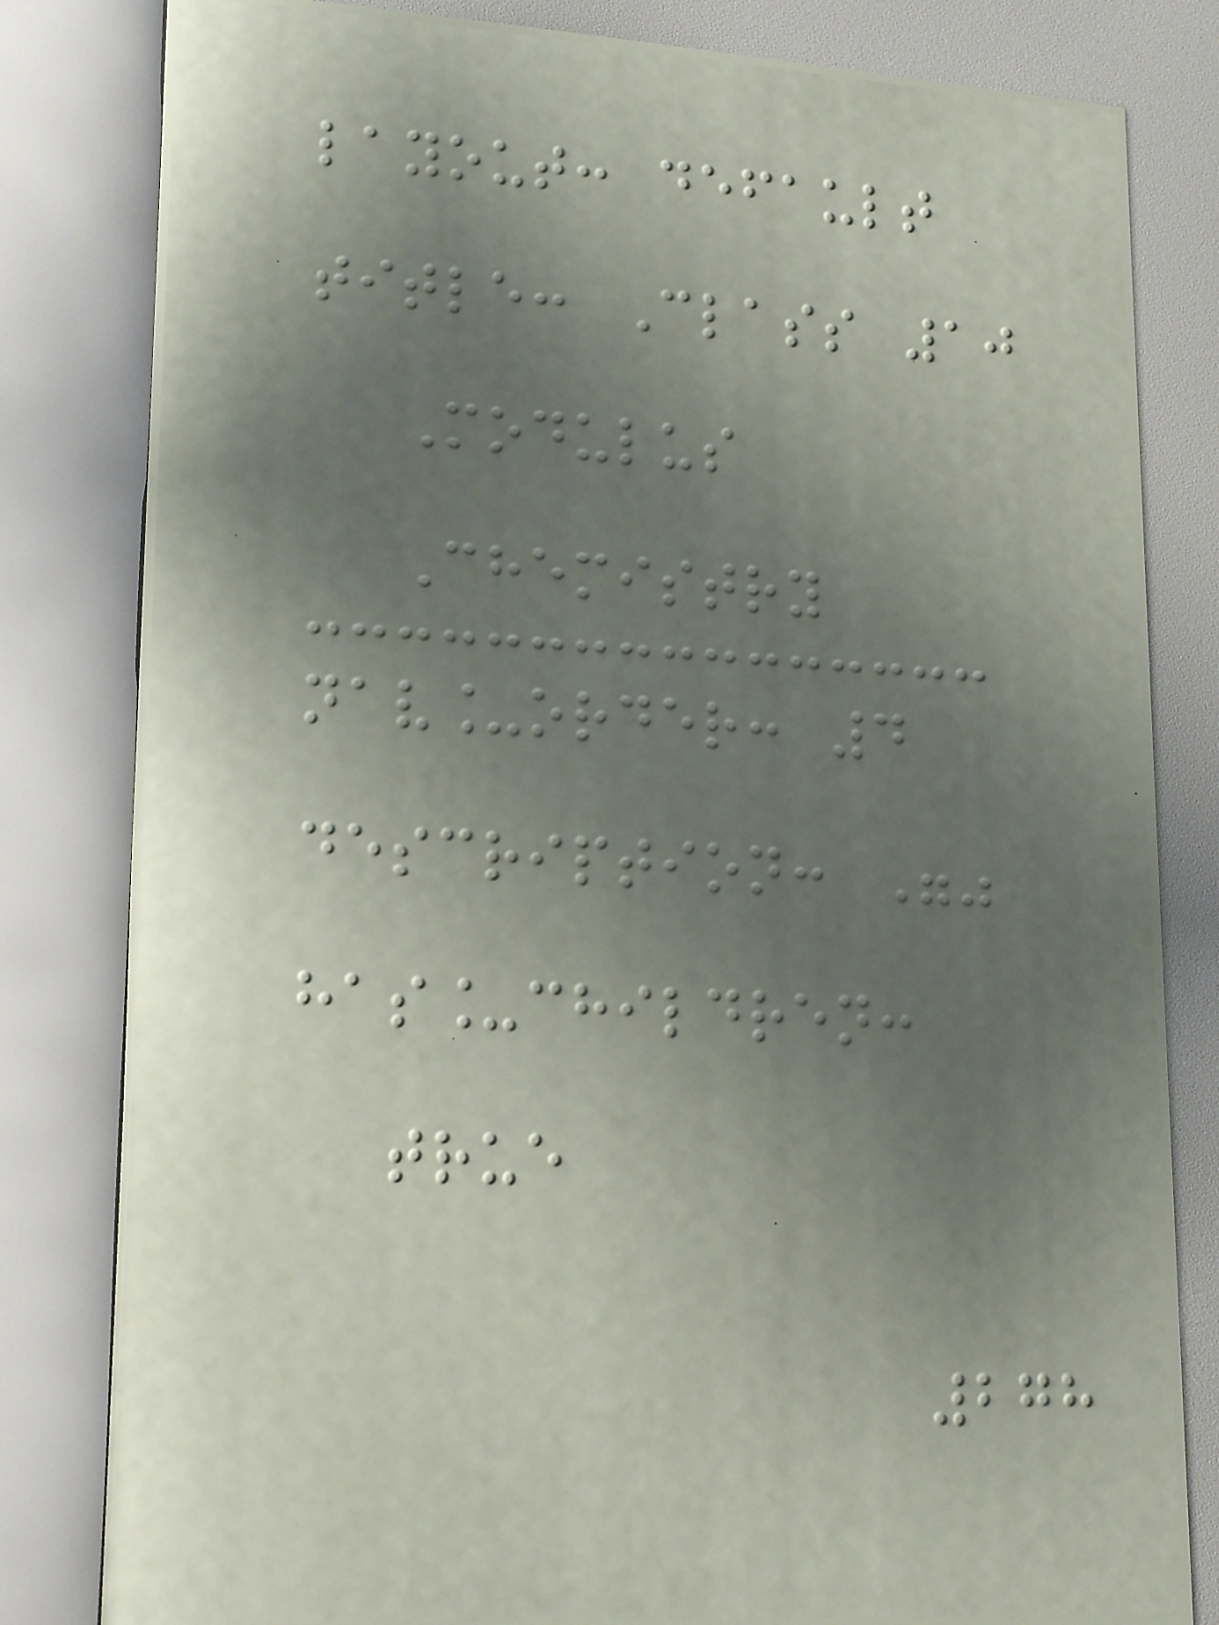layout: default
title: Class 10
Modulus
Chemistry
nav_order: 4
description: ""
has_children:
true
278
